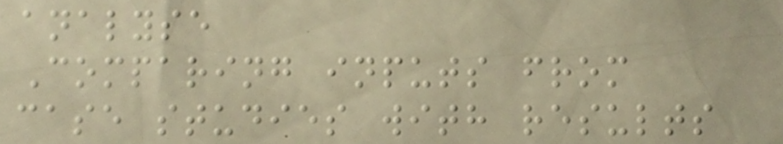analyse
Comparing inputs from
case studies with results
